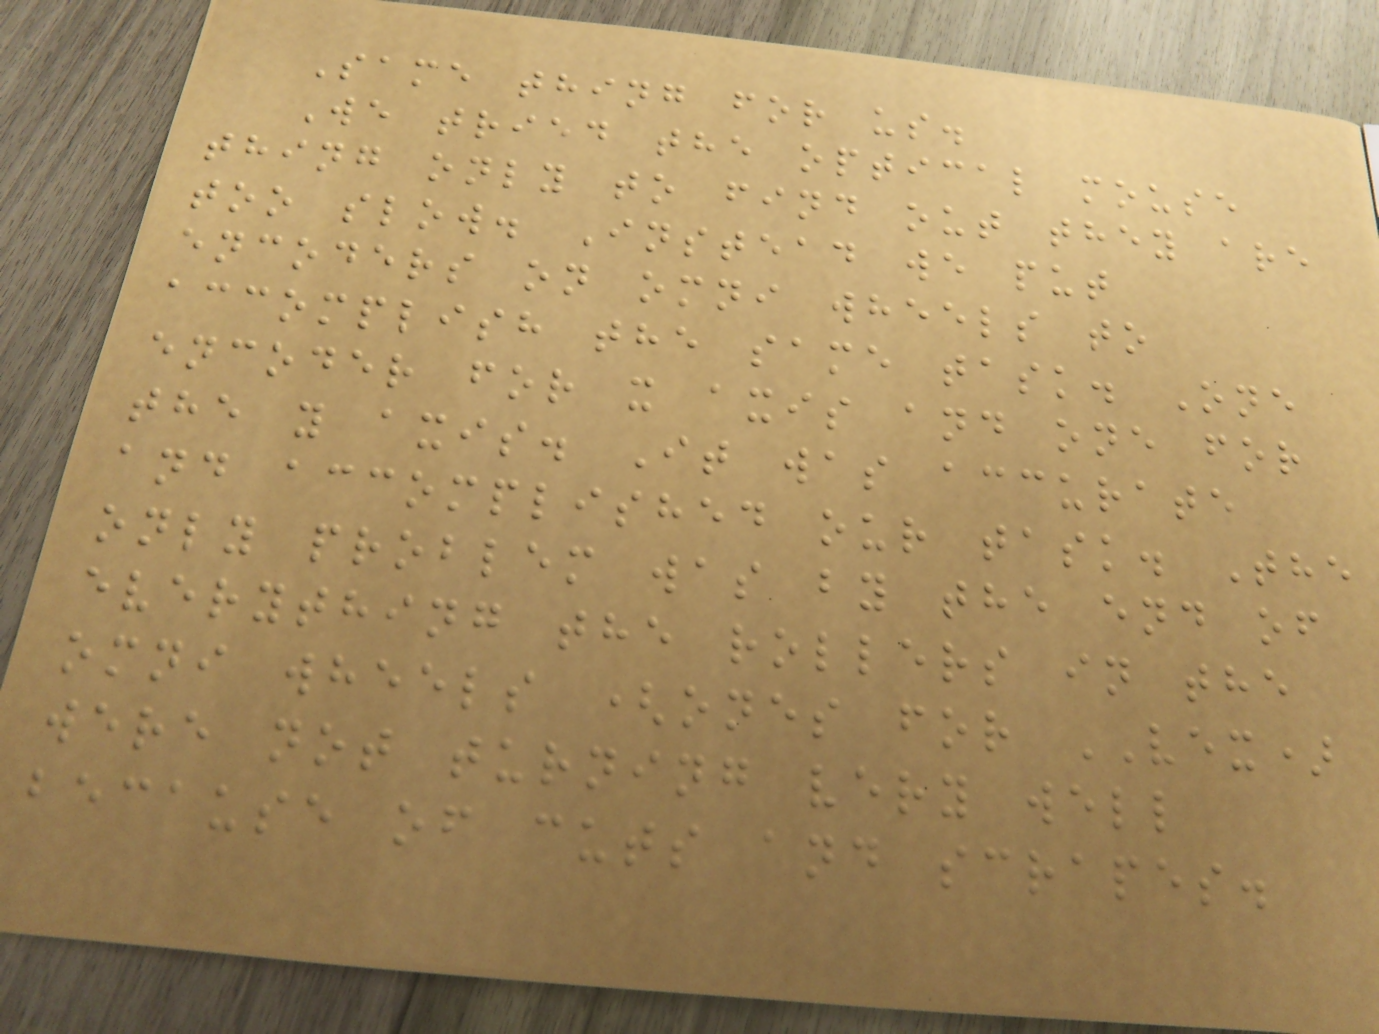Same thing for us.
We tried the optical mouse
thing only to find out they are
too slow. Instead we put
encoders on omni wheels to
accomplish the same task. One
encoder for x axis and one for
the y axis. It was accurate
and accomplished our task. The
only problem was by the end of
everything the rollers in the
omni wheels (ones for VEX)
were not turning very well
because of cuts and scrapes.
